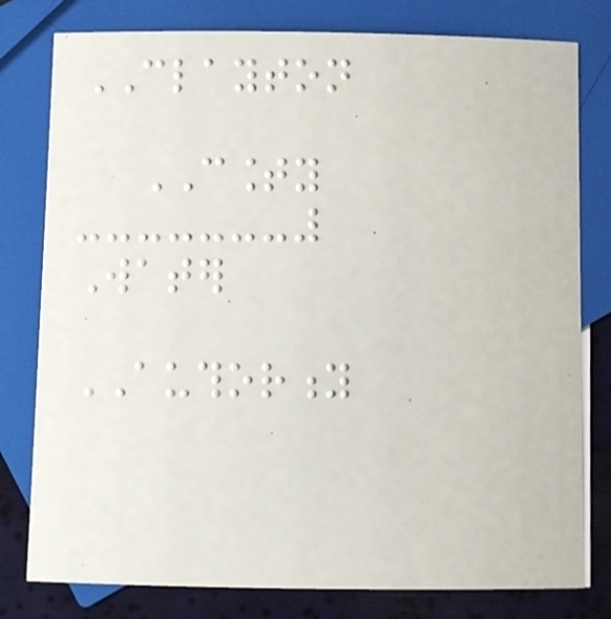CLAYTON
COUNTY
Water
AUTHORITY
